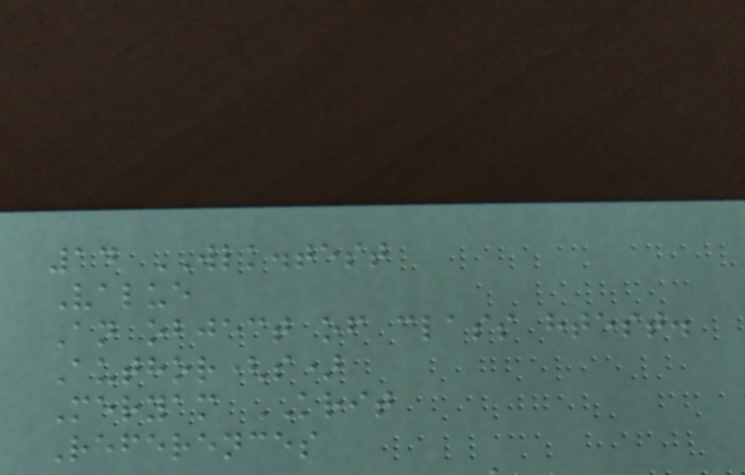14 WLK.test
Value
An object of class htest.
Author(s)
Meryam KRIT
References
